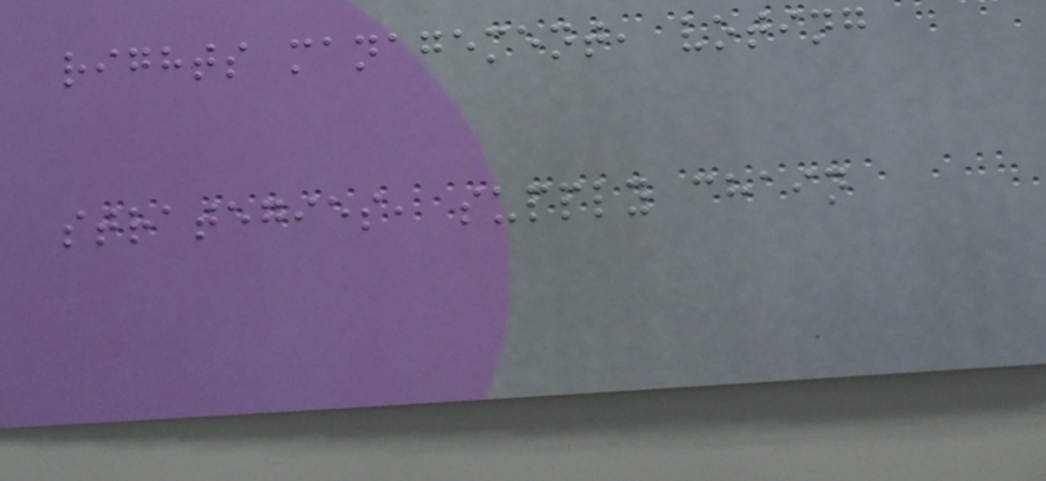rights management, voting
strategies, supply chain
